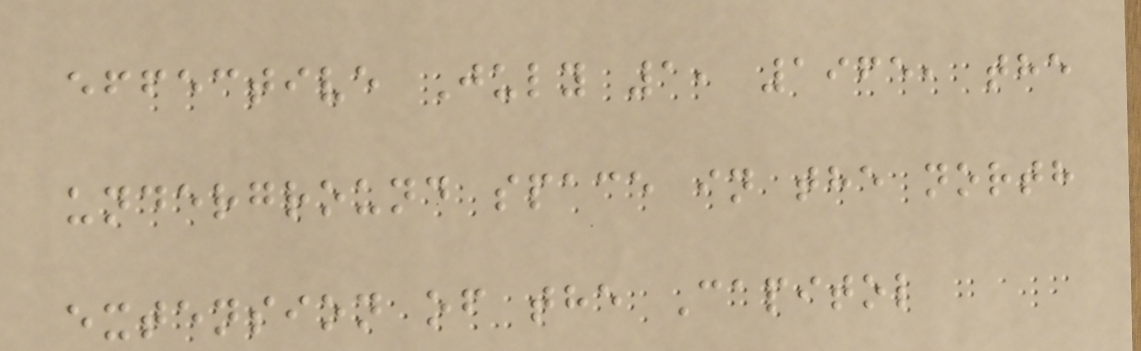effective July 1, 1965, the
underground space in the north
extension of the Capitol
